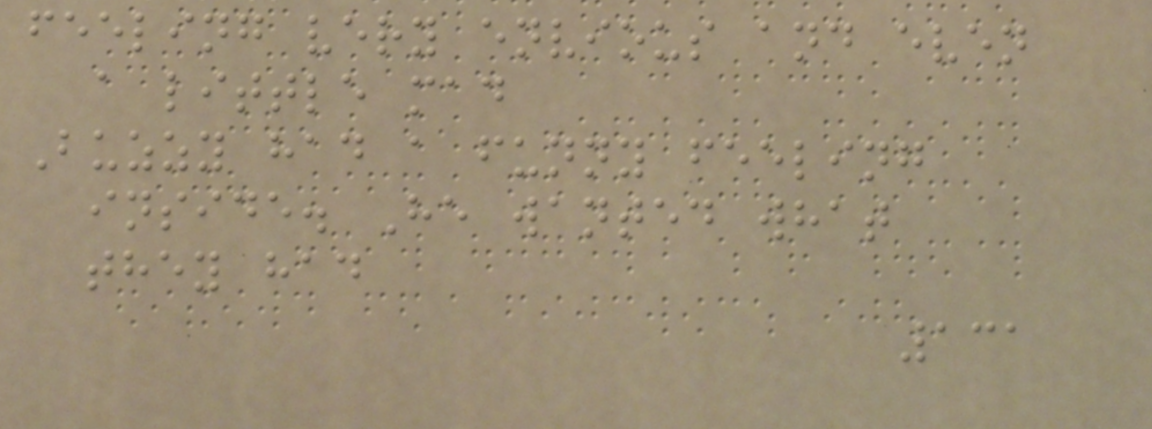feeling very envious and even
a little mad
Buzzy had a funny feeling
inside. He wanted what
they had
131
